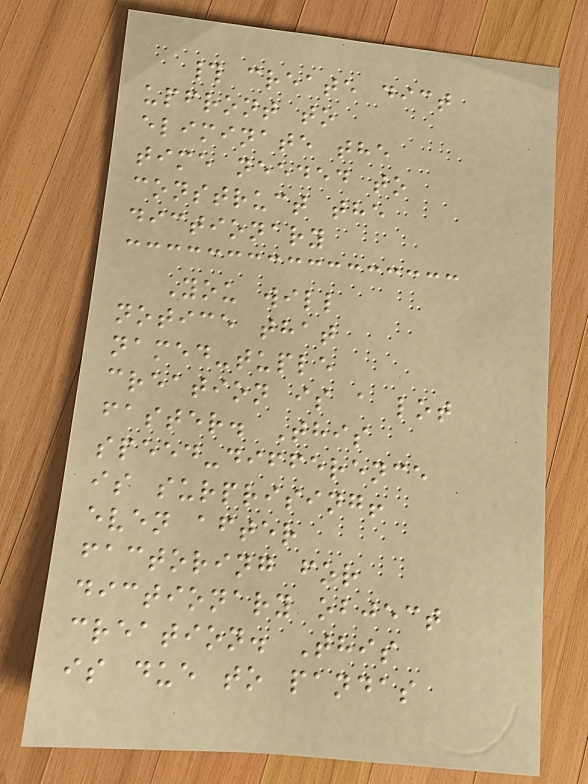# create dict
upfront to
eliminate the
time needed to
construct the
dictionary
You will
notice that
named-tuple
creation is a lot
faster. This
speed-difference
is surprising!
even after
factoring for
dictionary object
creation. This
is due to pandas
